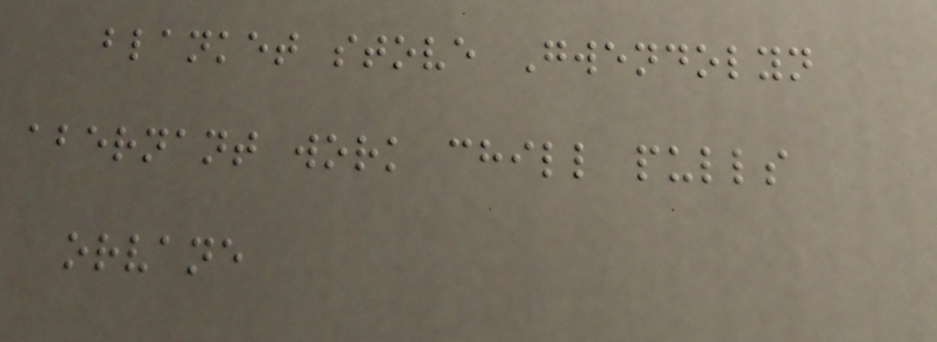blanket stove Gwendolyn
abernant work chill pulls
orvane
